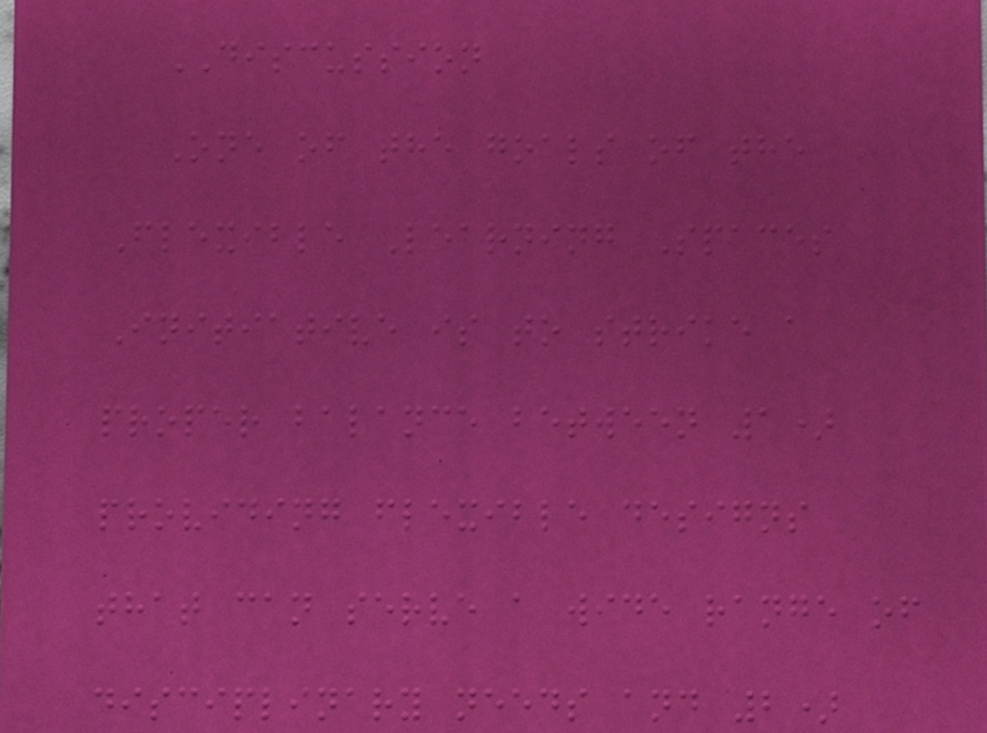DISCUSSION
One of the goals of the
Flexible Learning Spaces
Initiative is to strike a
proper balance between 1)
providing flexible designs
that can serve a wide range of
disciplinary needs and 2)
